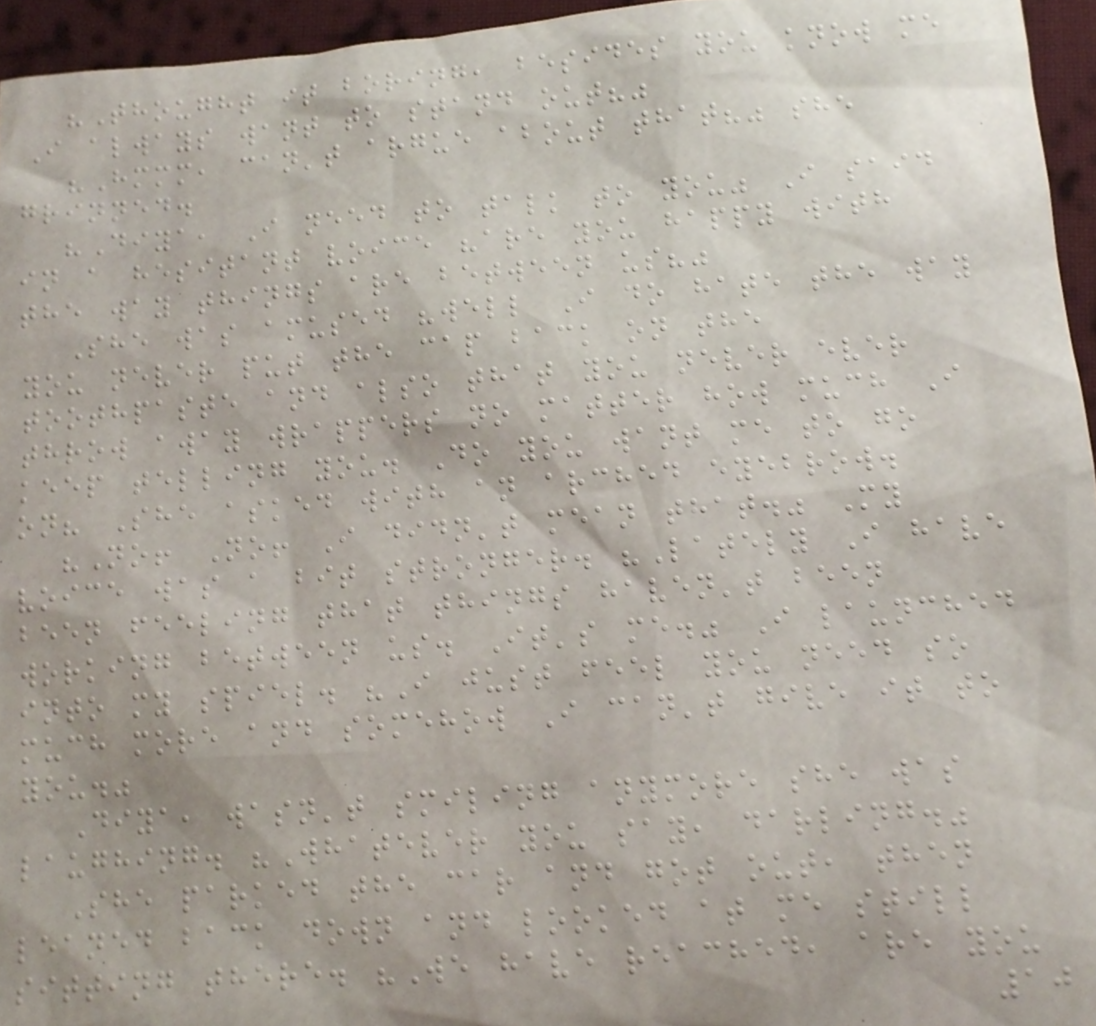"Thought it boring, besides you know me
I always want to stand out?"
"Hmmm, can't argue about that?" she
grinned.
"Diya, I need to talk to you" I said
in a hesitant voice "are you happy with
the way things are between us?"
She was amused "well I do hate the way
you never put the cap back on the
toothpaste and also that you never ever
throw away wrappers no matter how much I
keep telling you. Do you want me to go
on? She asked with an arched eyebrow.
"No! No! I didn't mean that." My
voice was a bit stronger. "Lately I have
been feeling that things haven't been
working between us. It's me." I launched
into my spiel. "I just feel you need so
much more and somehow I can't give it to
you."
Diya, wasn't smiling anymore she was
laughing. "Whatever you say, darling."
She parked the car and got out, then
leaned back down and looked at me still
sitting there. "We have reached, are you
10
